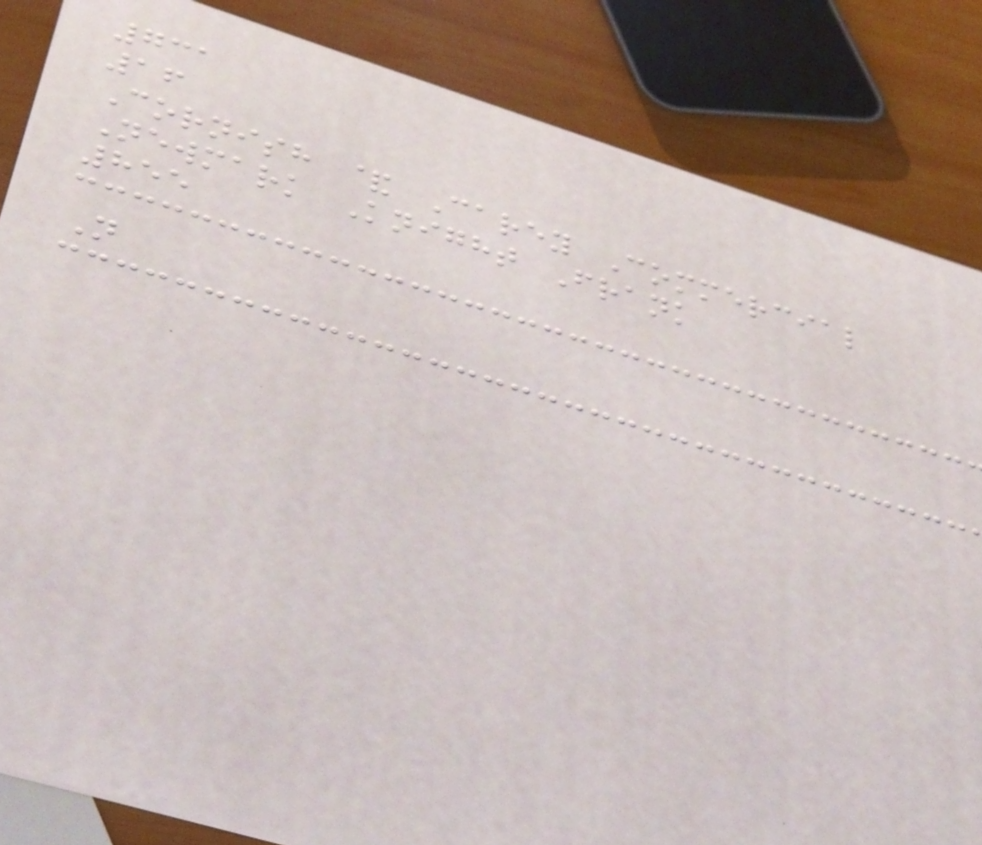731
16
Cornish & Carey Commercial
Newmark Knight Frank
855
N
